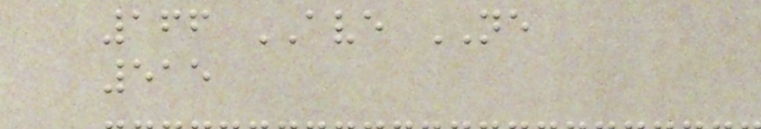166 AVE NE
515
